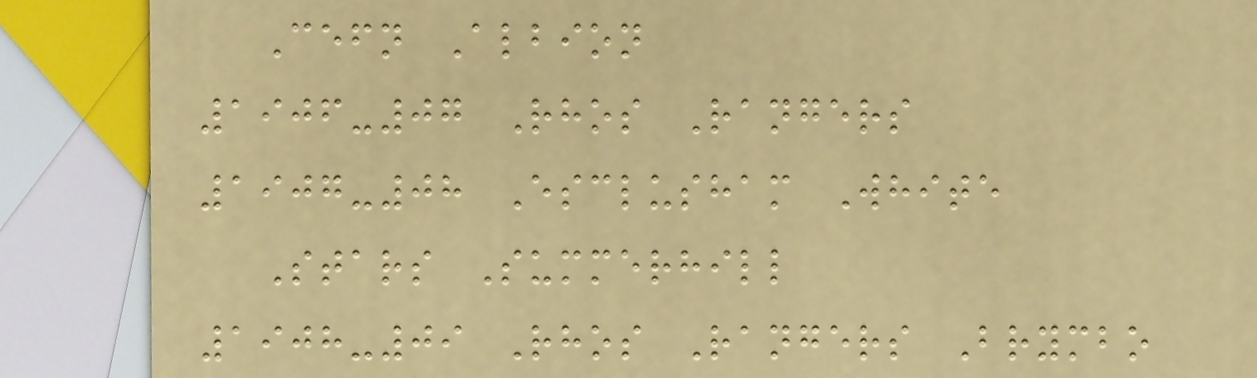Cefn Albion
1906-07 Rhos Rangers
1907-08 Esclusham White
Stars Summerhill
1908-09 Rhos Rangers Brymbo
